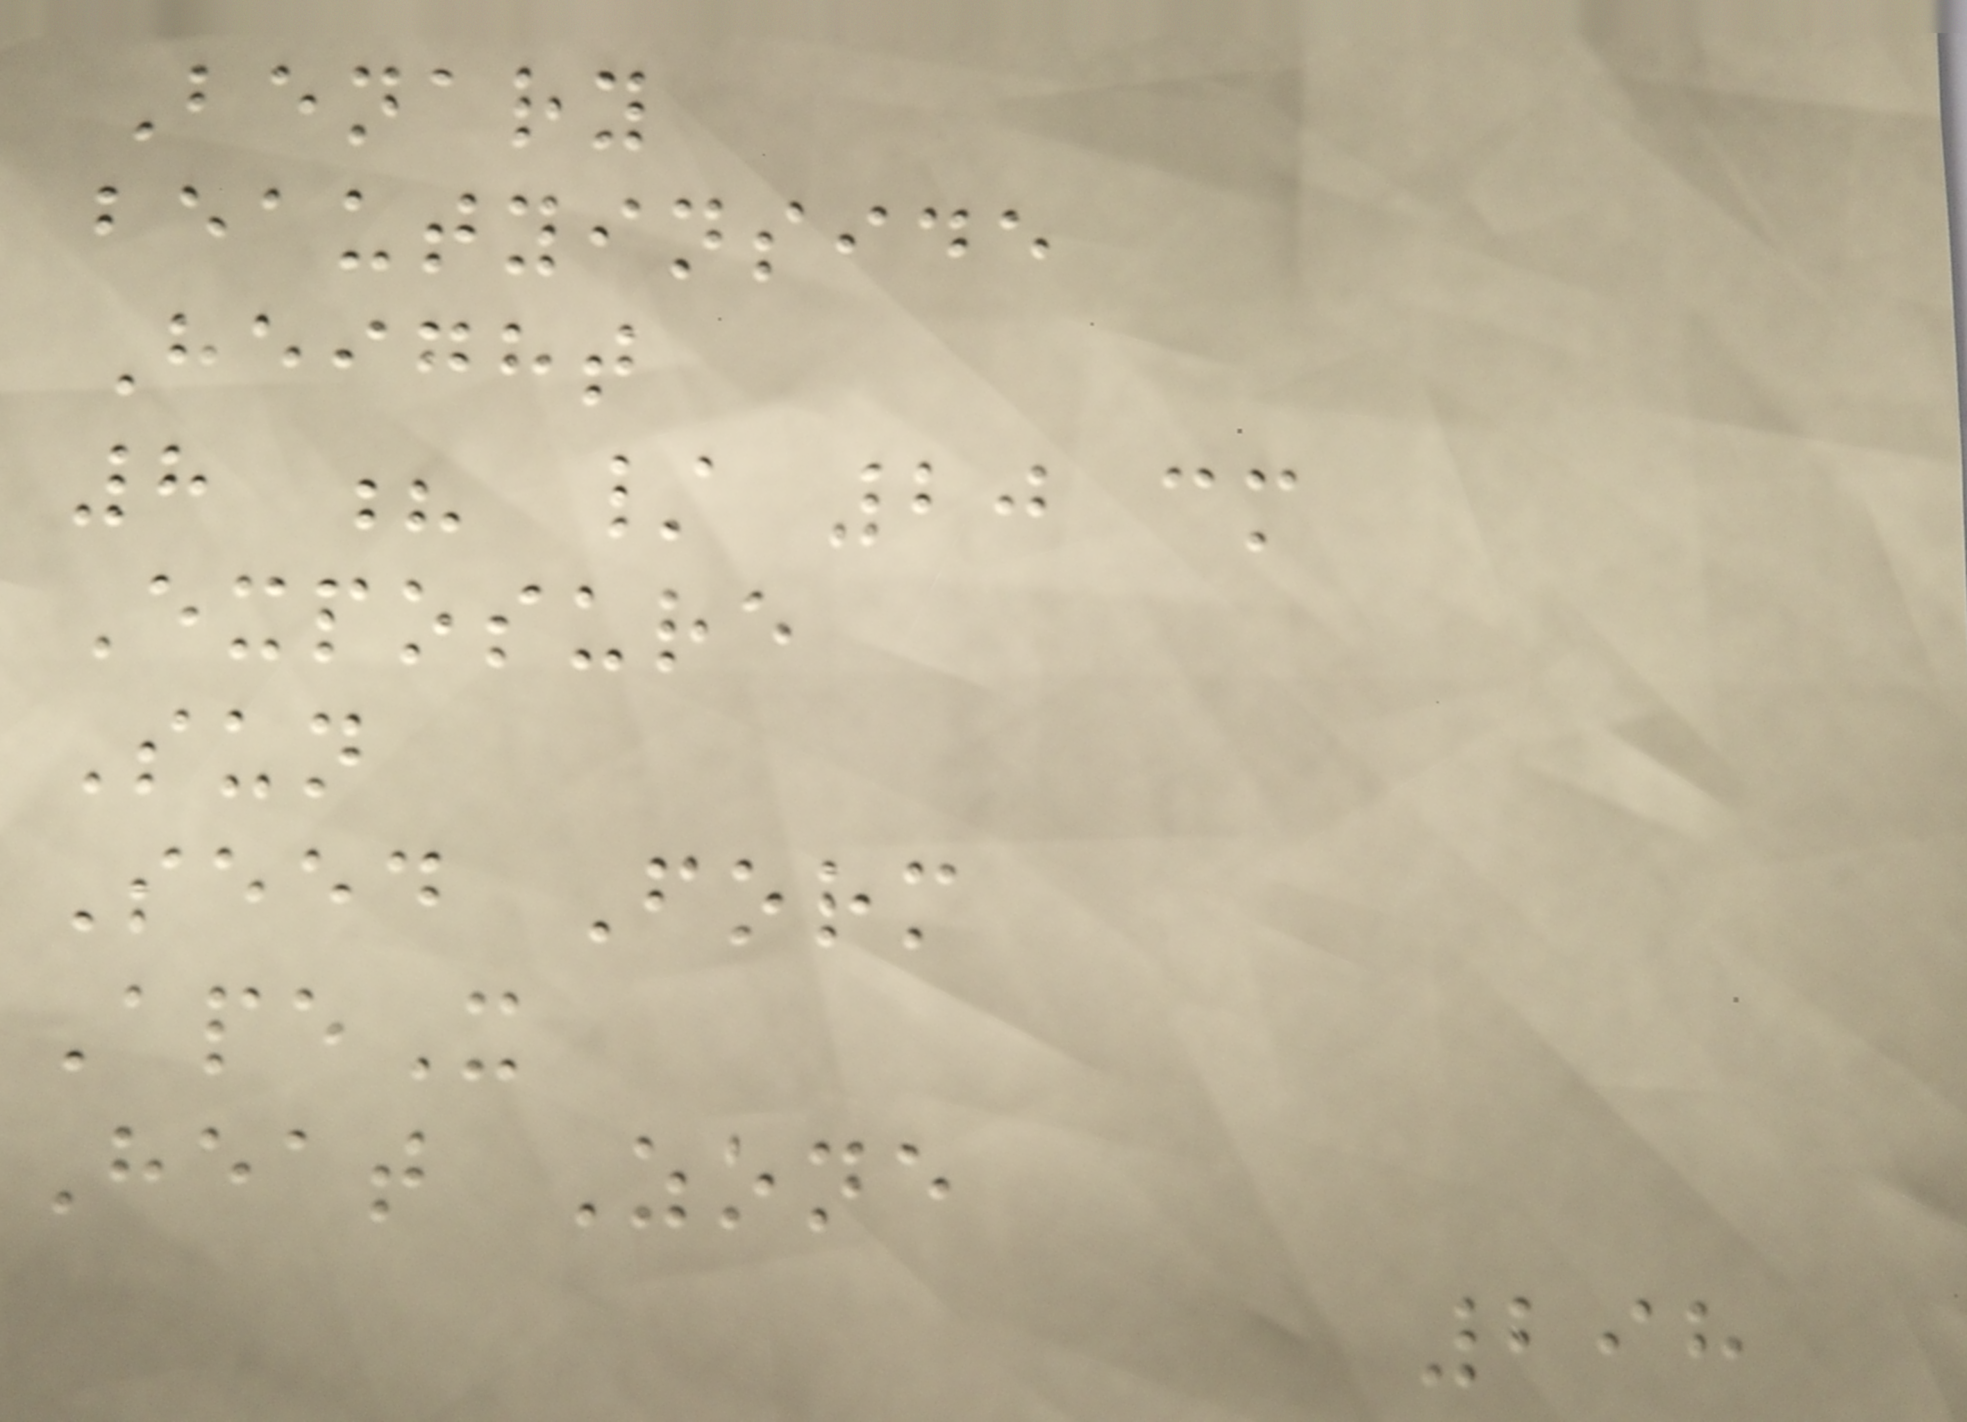Benary
beautyinside
Height
8 ? / 20 cm
Exposure
Sun
Seed Form
ApeX
Heat Zone
298
